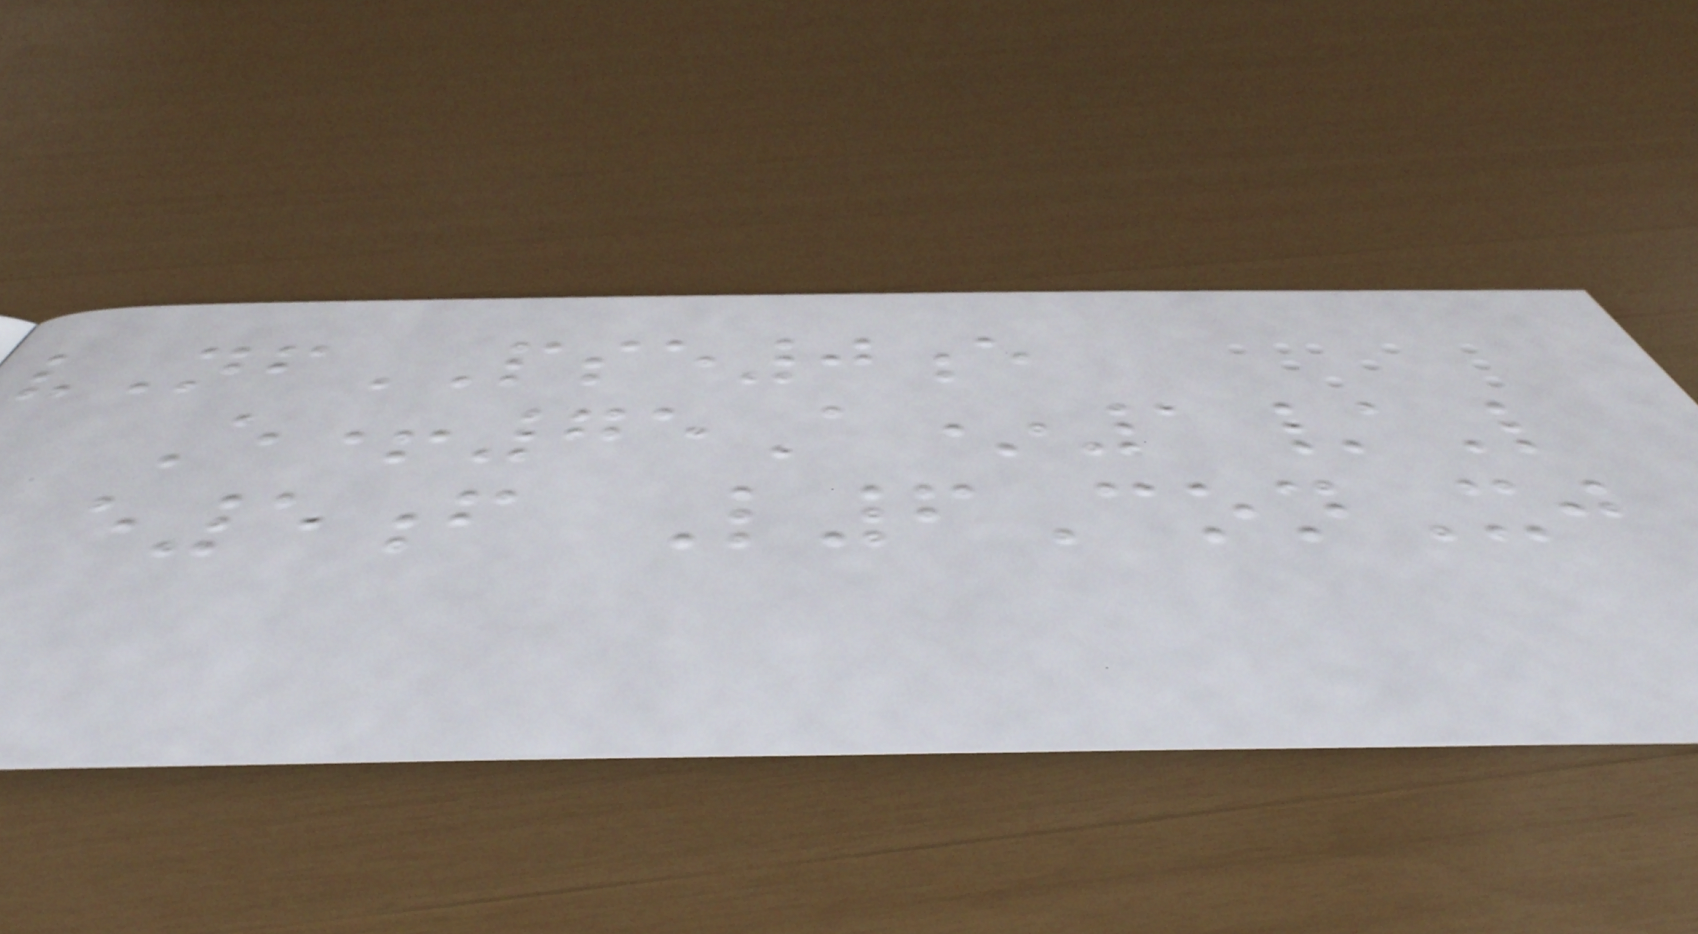vNfPSE0e
E+75A*1/L
e5f L6ConXj
